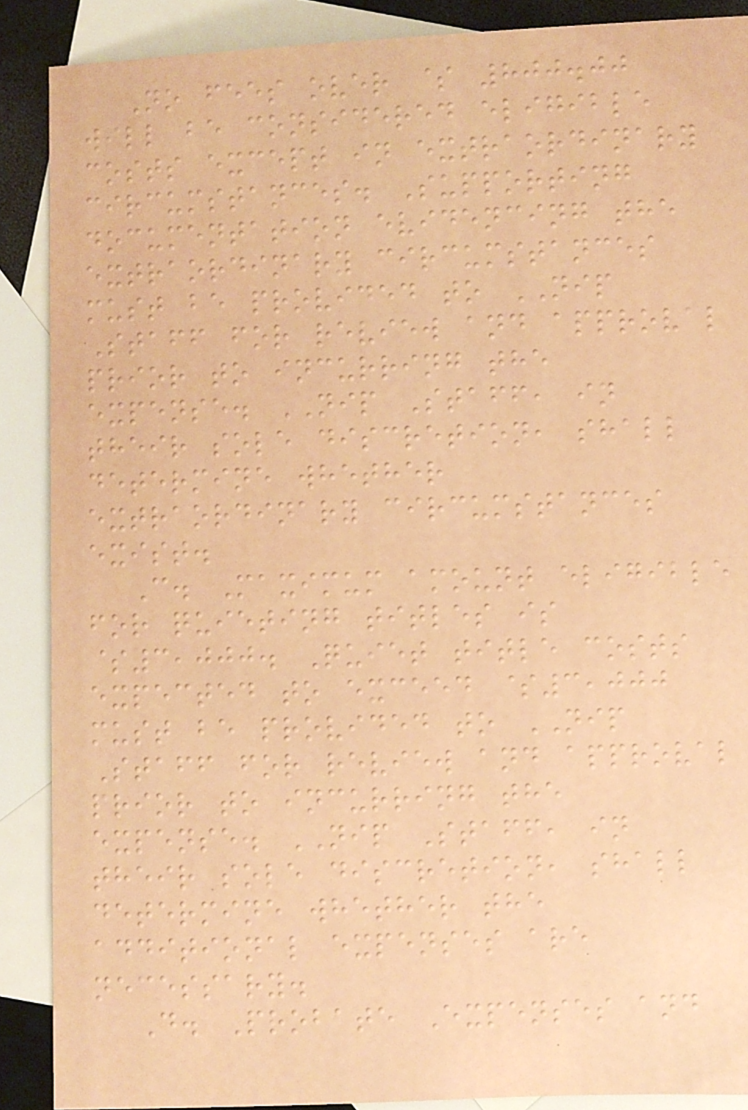No fees over $ 800.00
will be considered eligible
costs except in extraordinary
circumstances. Supporting
documentation evidencing the
extraordinary circumstances
must be provided to NIP
Staff for review and approval
prior to incurring the
expense. NIP Staff, in
their sole discretion, shall
determine whether
extraordinary circumstances
exist.
C. Maximum amount eligible
for quieting titles is
$3,000. Quiet title costs
expected to exceed $3,000
must be provided to NIP
Staff for review and approval
prior to incurring the
expense. NIP Staff, in
their sole discretion, shall
determine whether the
additional expenses are
necessary.
D. Probate Expenses and
